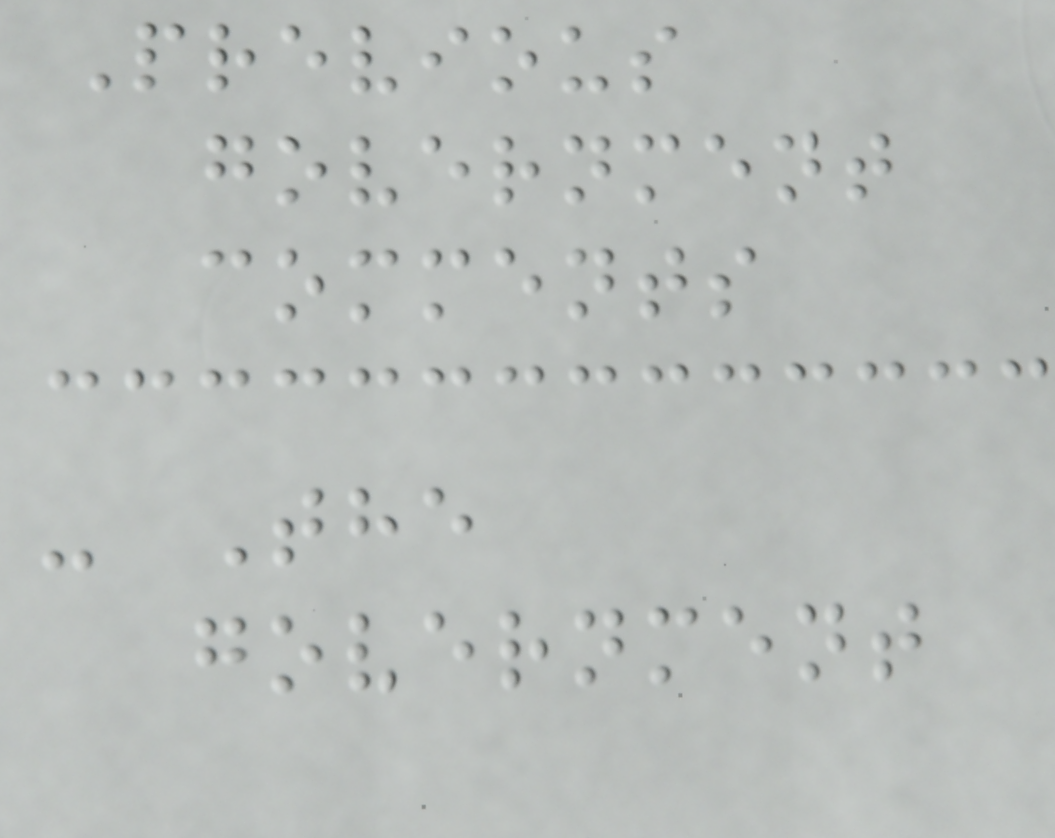Previous
government
comments
- The
government
